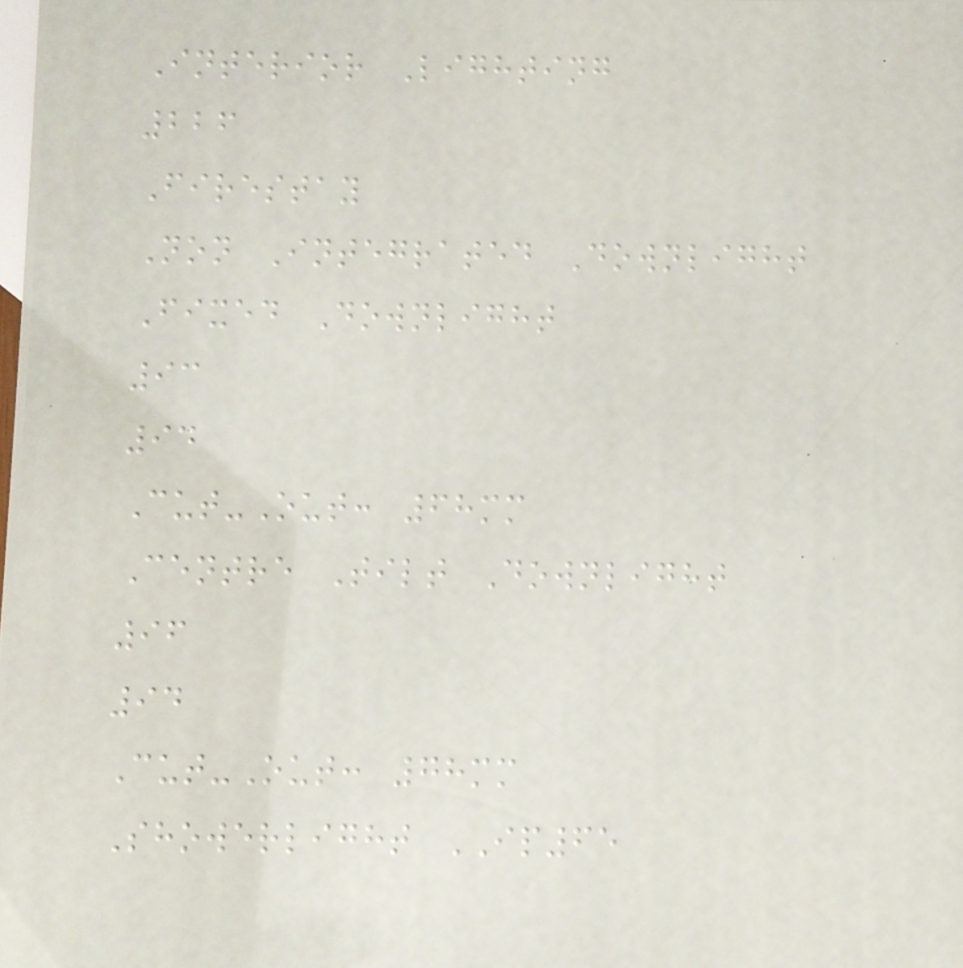Interior Lighting
226
Firestay
Non Integrated Downlight
Fixed Downlight
93
94
Cut-Out: 68mm
Centre Tilt Downlight
96
94
Cut-Out: 78mm
Showerlight IP65
